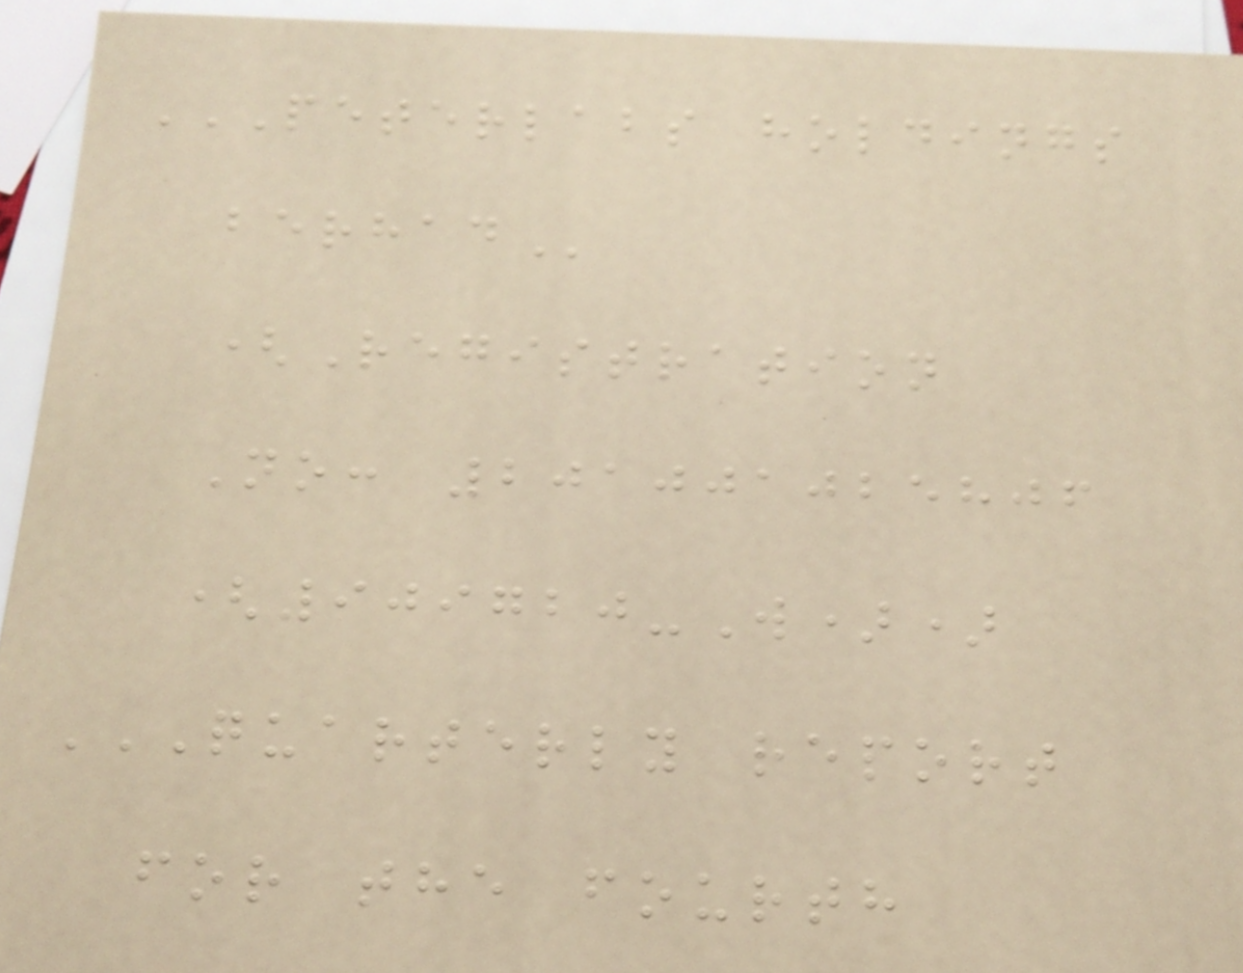PETERLABS HOLDINGS
BERHAD
(Registration
No: 201001025806
(909720-W))
QUARTERLY REPORT
FOR THE FOURTH
